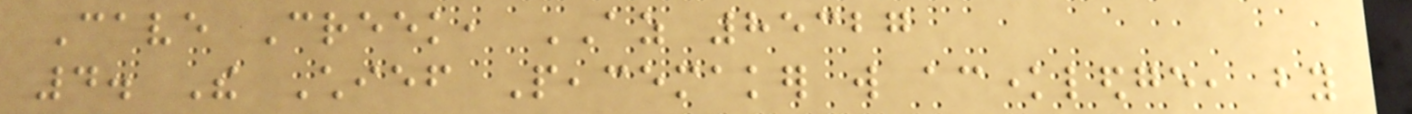Cave Creek, AZ 85327
4. The Chief Peacemaker will acknowledge, by
